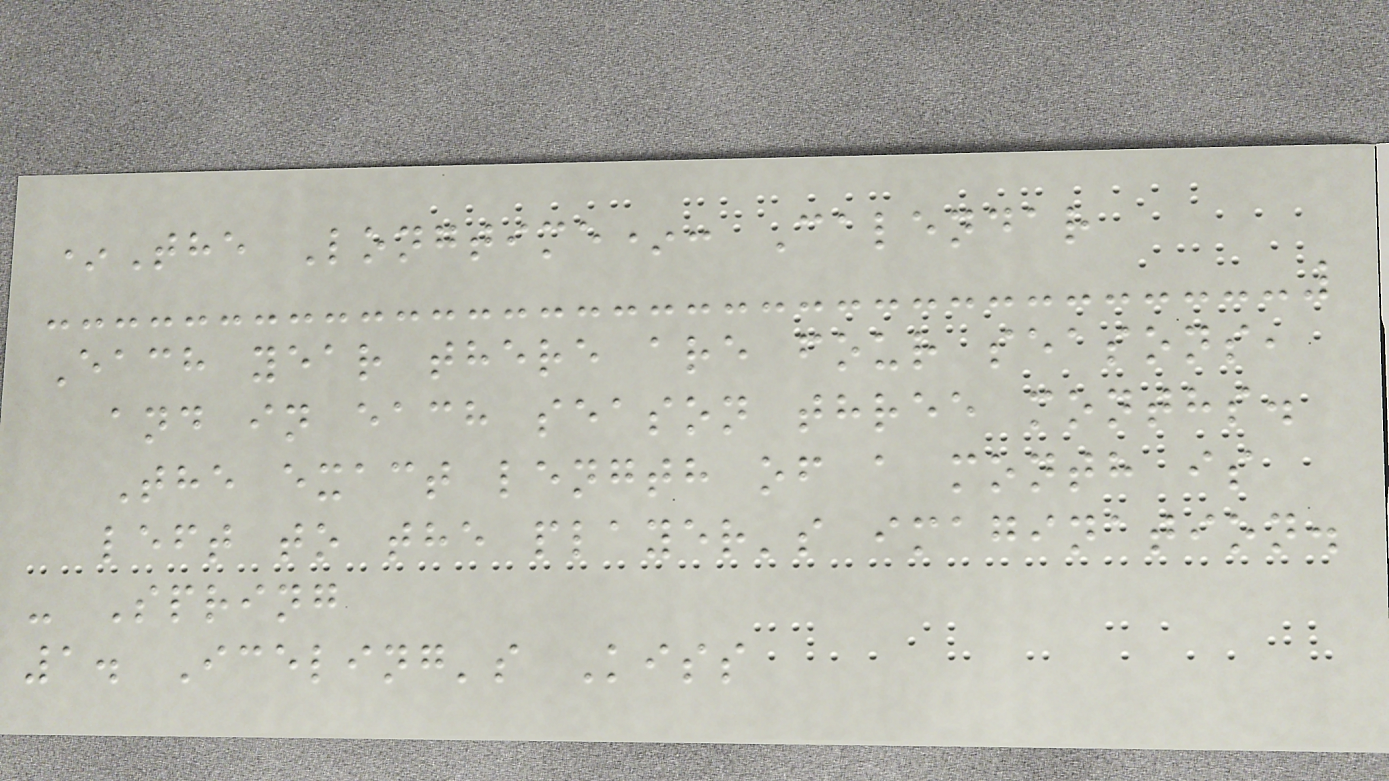*The Longtime*: Calendar
Each year there are four seasons,
and in each season three months.
The exact length of a month is
left to the player's imagination.
- Spring
1. Iceling's Kiss
